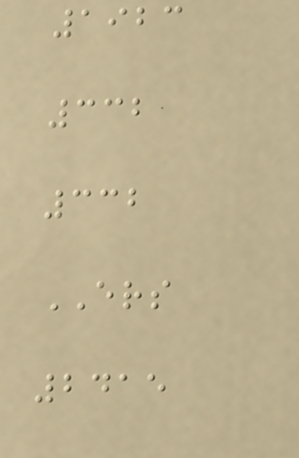1923
332
332
ERS
2415
